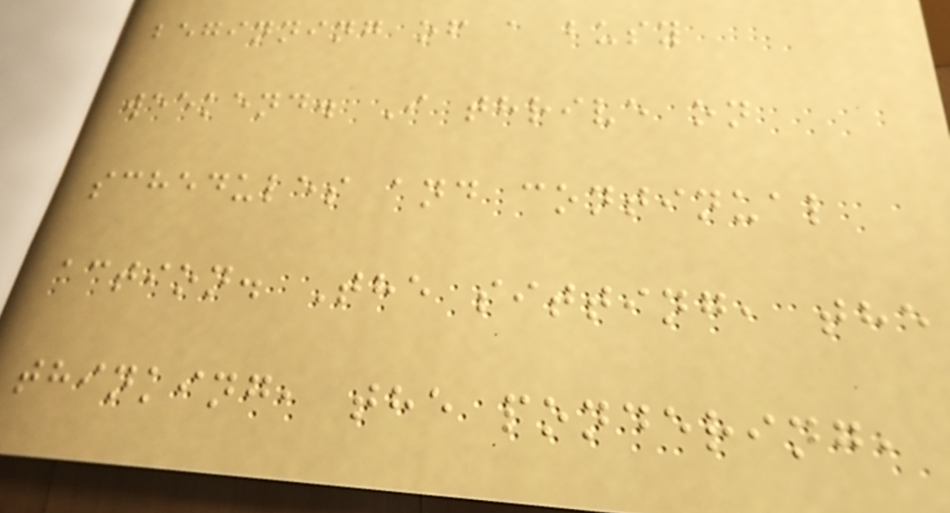beginning of a busy
weekend. I thrive on
schedules and continual
action. The sitting, the
thinking, the pondering,
